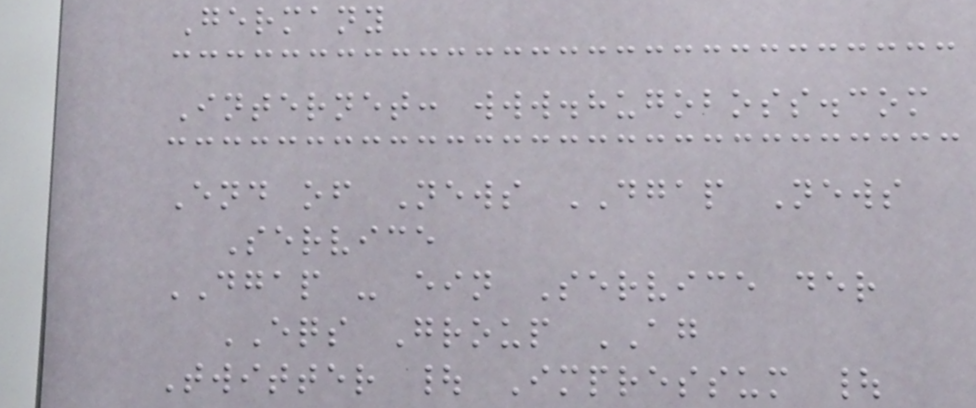Germany
Internet: www.hugoboss.com
End of News DGAP News
Service
DGAP - ein Service der
EQS Group AG
Twitter | Impressum |
